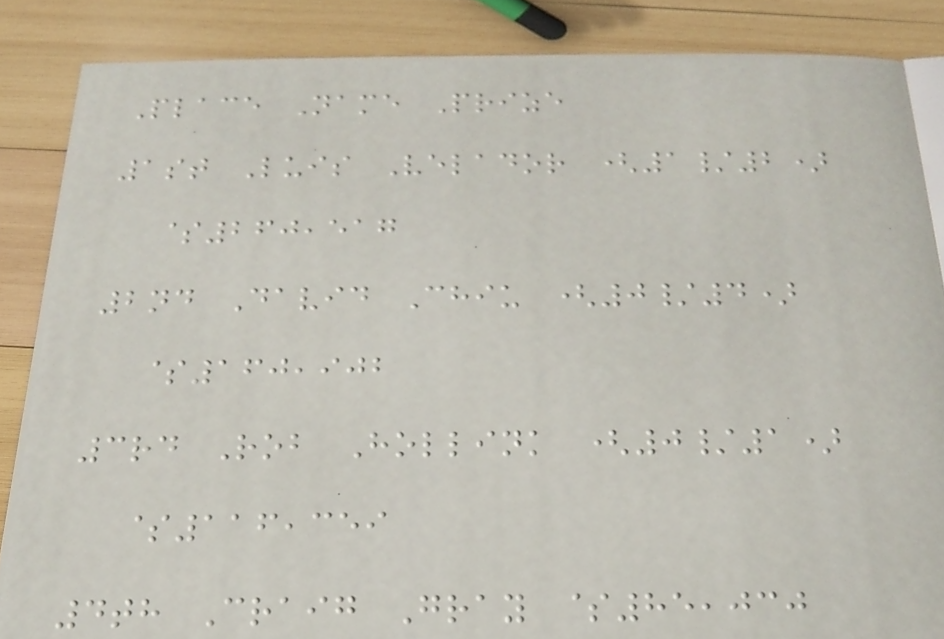Place Name Prize
1st Luis Velador (1/2)
$260,517
2nd David Chiu (0/4)
$160,902
3rd Rob Hollink (0/1)
$116,359
4th Craig Gray $85,030
